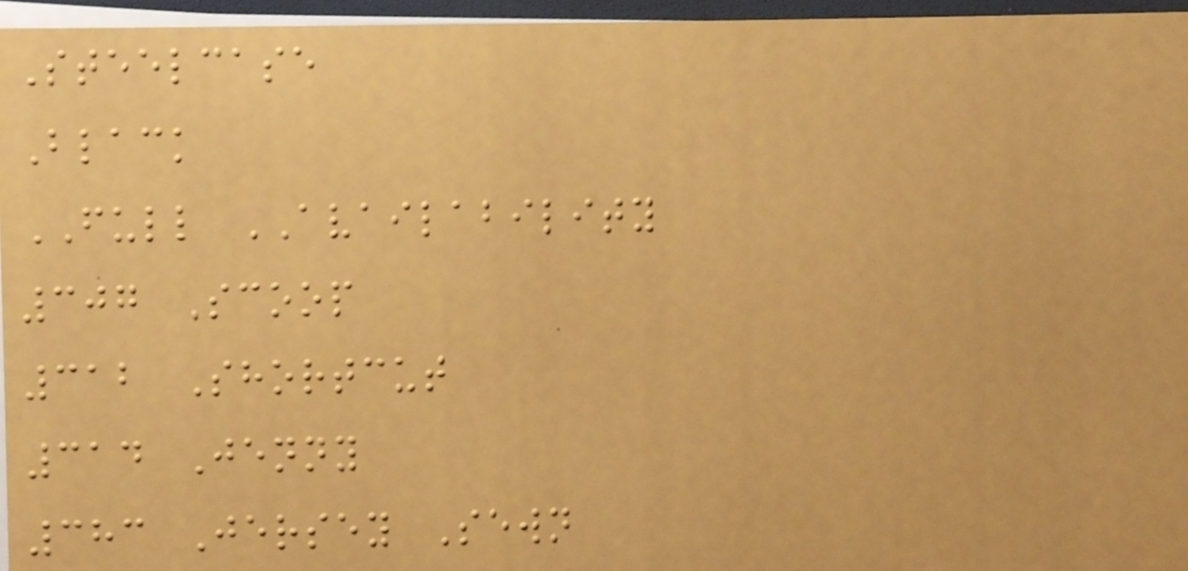Steelcase
Black
FULL AVAILABILITY
307 Scoop
312 Shortcut
314 Jenny
383 Jersey Sewn
